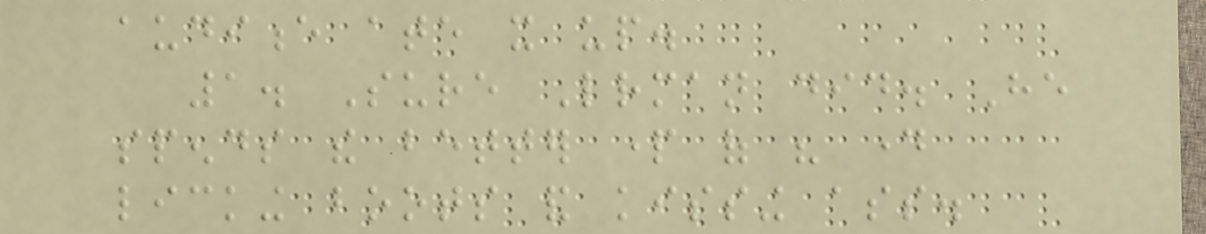audience ate it up.
1. Sure Letterman did. He
spends the better part of his day
licking boots and kissing ass.
